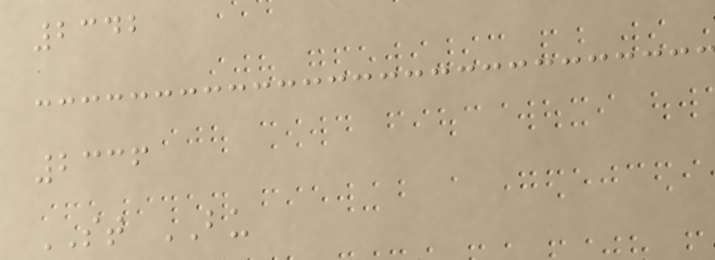2342
2336
ST BU
